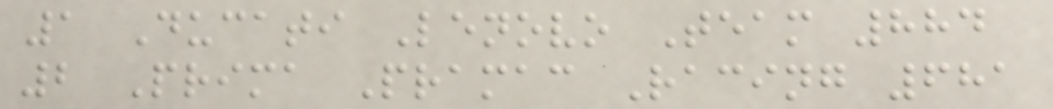1 Ducati Lenovo Team 884
2 Prima Pramac Racing 681
